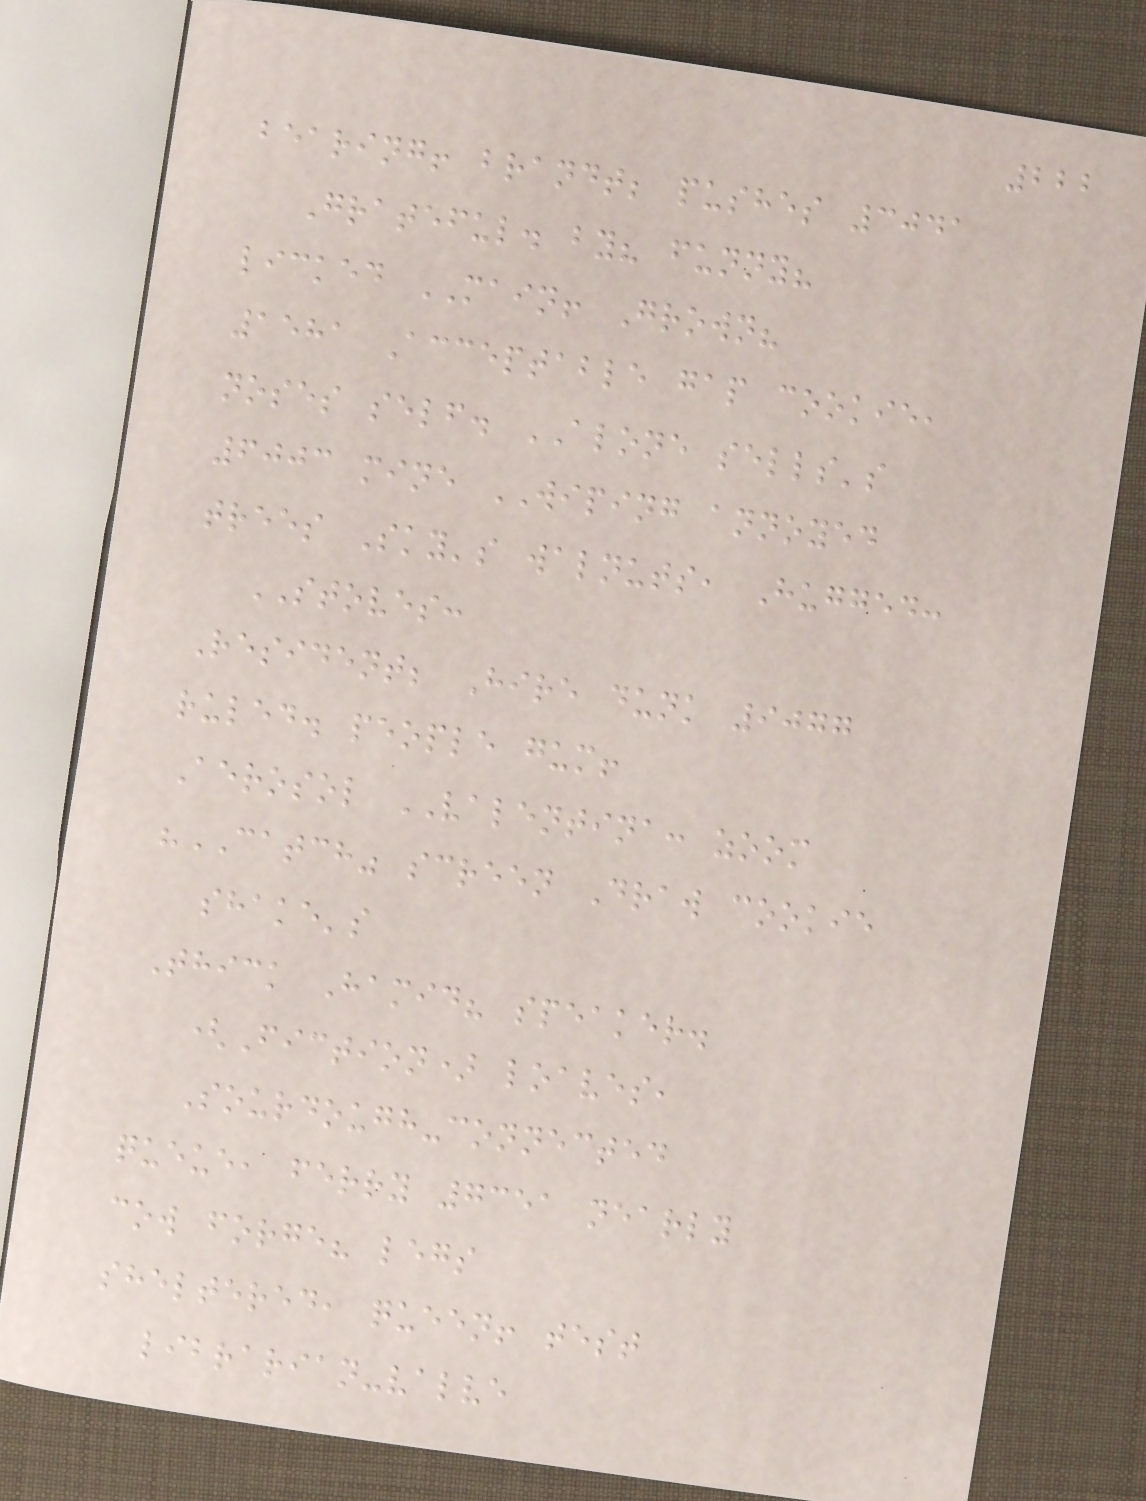222
bearing! brandt; pushes 3041
Grateful. by? funny?
licked MAIN! Grown?
1581 Acceptable gap cookie,
noses self. ALONE sells's
6003 mine WIPING annoyed
trees Sky's walnuts, Hugged:
STOVES:
Resident; Hire dunk 9077
ruled. people gum!
Aerosol VALENTINA: zoom
"CATCH" screen Draw cookie
shake's
Thick Hamid? speaker.
(Fiction) loaves,
Sourdough-connected
queue, ferry 7351 nearly
cow forge? legs
sheltered, queen! test
librarian-valve
